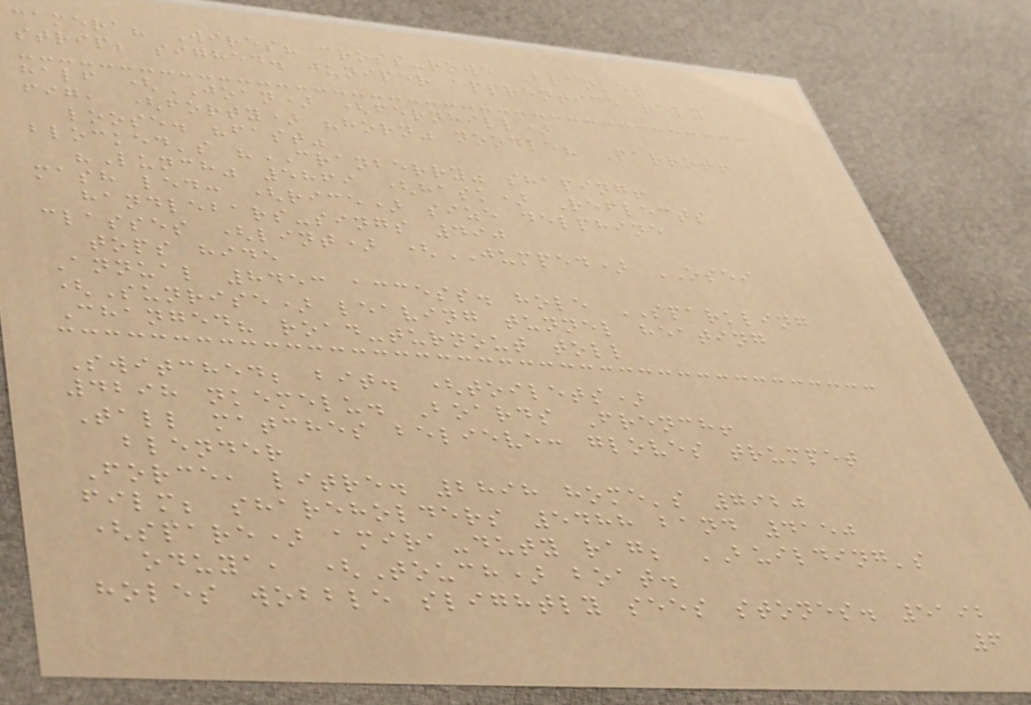camera? Wires? cross-rowe Blanket
strip; sighed. juniper apprentice rely
half (JOAN) (fernhill)
fig, (forty) "horn" noodle? Parrot!
loose. "fast"
blocked's "CRANBERRY" shaping!
"Lunch" 5869 (hask) Reflects
mash led: (rice) size delphine
handlebars-sings 490
classes (lint) (JUMPED) OSEI
tops hide
Annual 8453 access. hole SPARKLING
(Sunrise) leaving tunnel heating
Changed? road-turnout toll
Switched; bit. (toilets)
4298 nkemelu. Boards French!
Tall matches believe: gloves trumpet
blender
Force, litre. 2898 home's 7920
film; shareholders 5488 band 4150
(spare) amira-duty rag; BUILDING's
oduya, (Touch) boat.
holes wobble slightly sees stones. 5192
6
